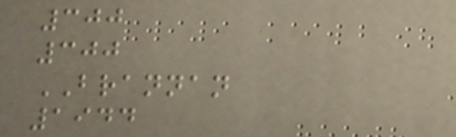300
300
BRANNAN
1944
